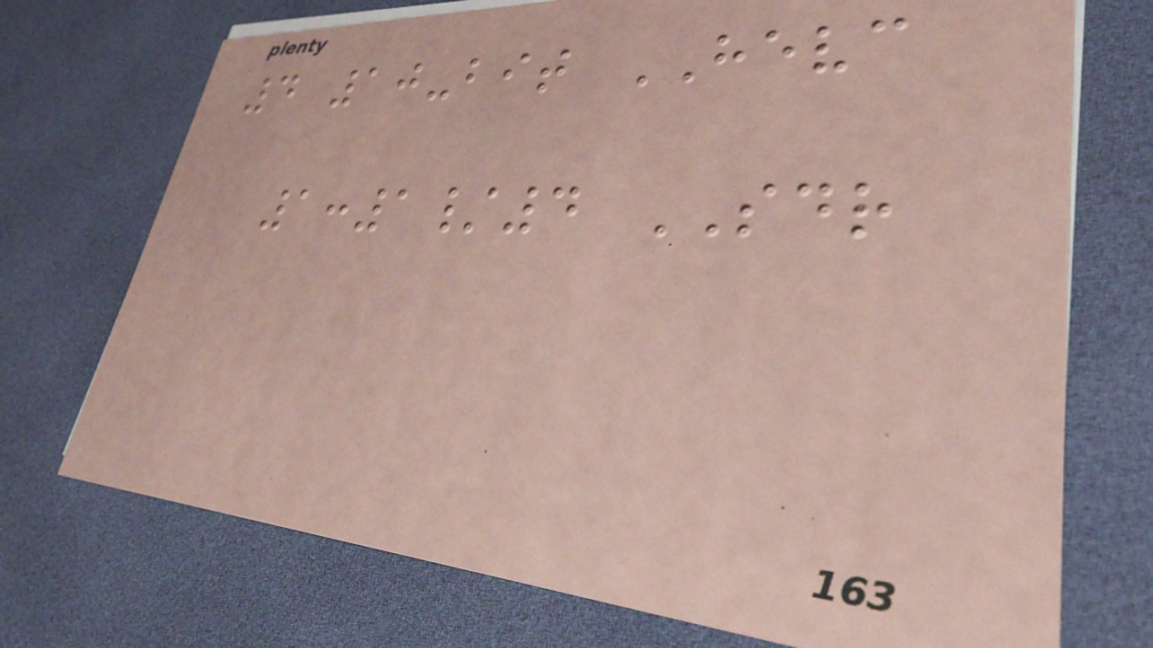4 10-bit HEVC
1:1/4 SDR
